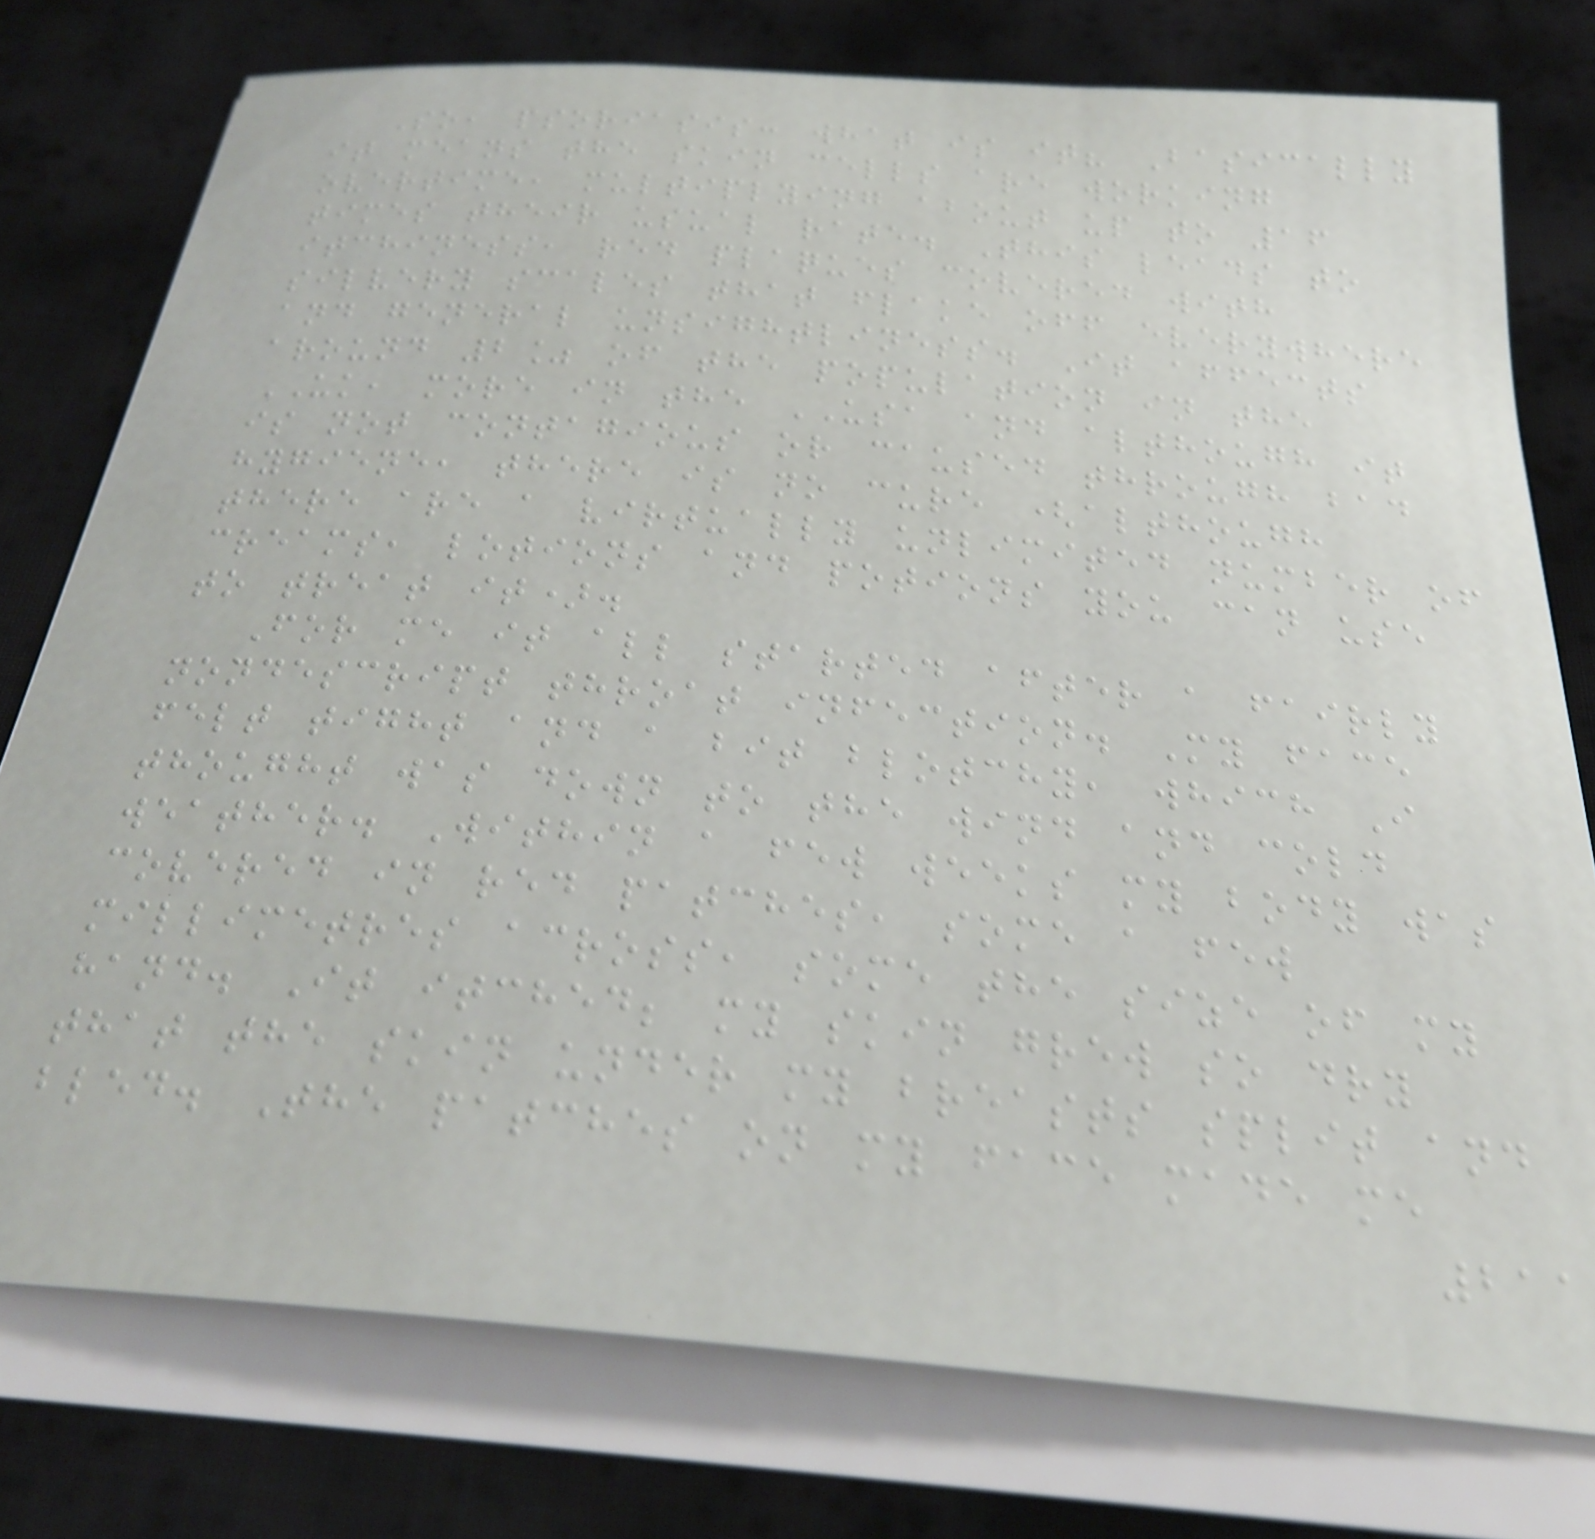So, psoriasis: what is it? Basically
it means the skin cells are working
overtime, multiplying about up to 16
times their usual rate. This leads to
itchiness, red plaques covered with
silvery scales that flake off everywhere
and general unsightliness. It affects
around 2% of the population in the
UK, more in the USA and although it
is not contagious or caused through bad
hygiene, there is no cure (although
there are a virtually unlimited number of
creams, lotions and potions you can use
to treat it).
For me it all started after a fairly
nondescript throat infection. My face
felt tight and a bit blotchy, which I
thought was down to the wind and cold
weather. Within a few weeks my body was
covered in red patches, some a few
millimetres across, some the size of my
hand. It itched; my skin grew so dry
that the skin under my breasts split and
bled. The patches on my face made me
211
